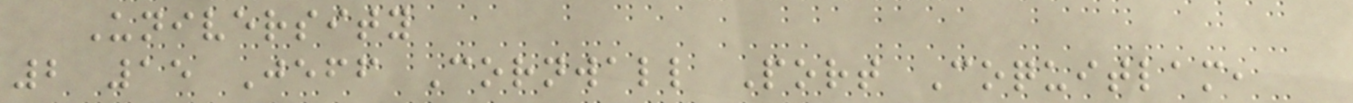University
2 15 Jeff Cornwall Port Coquitlam,
